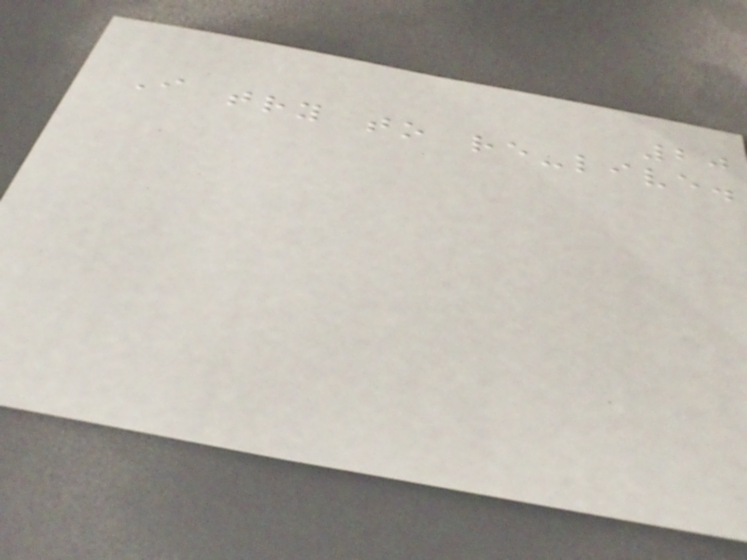20
I try to re-live.
